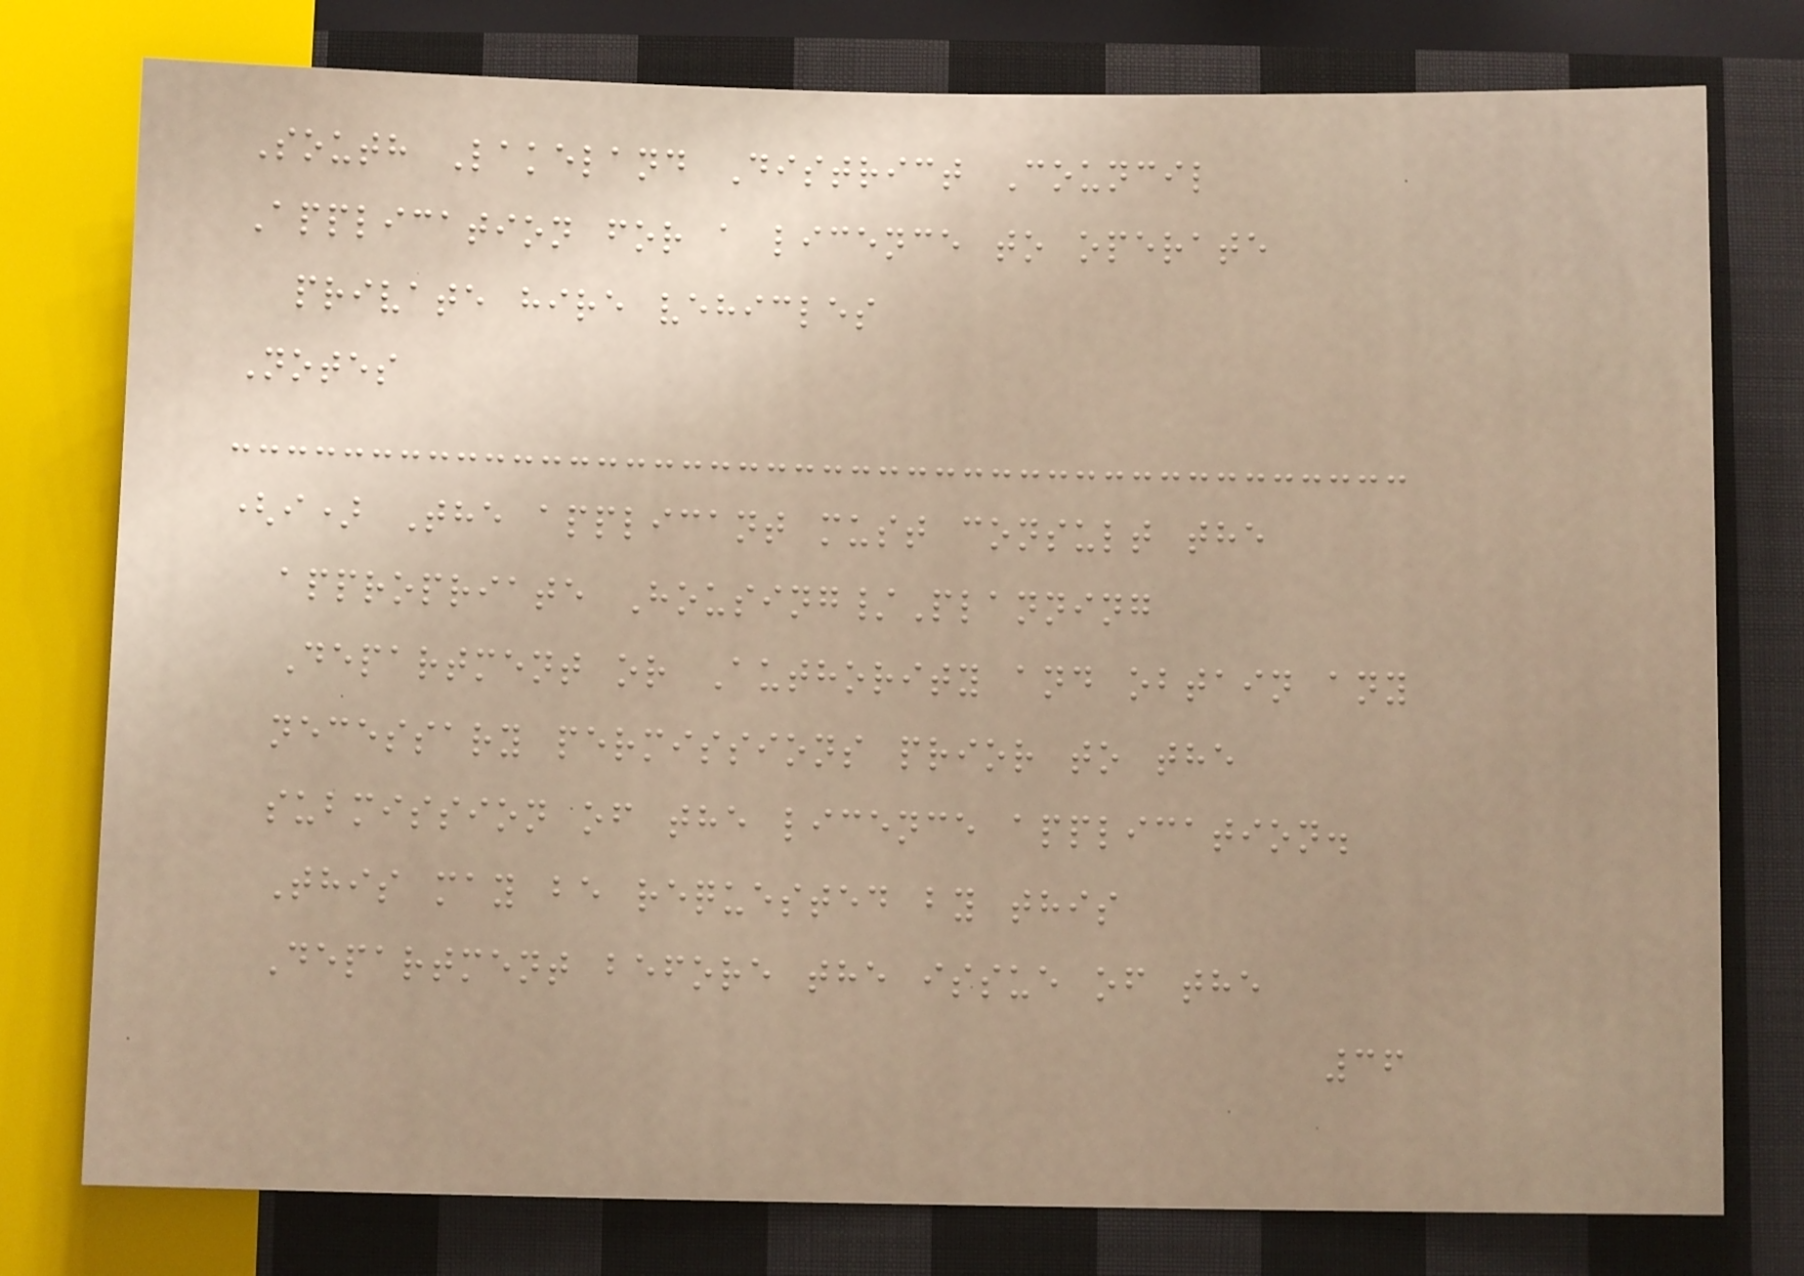South Lakeland District Council
Application for a licence to operate
private hire vehicles
Notes
(i) The applicant must consult the
appropriate Housing/Planning
Department or Authority and obtain any
necessary permissions prior to the
submission of the licence application.
This may be requested by this
Department before the issue of the
36
